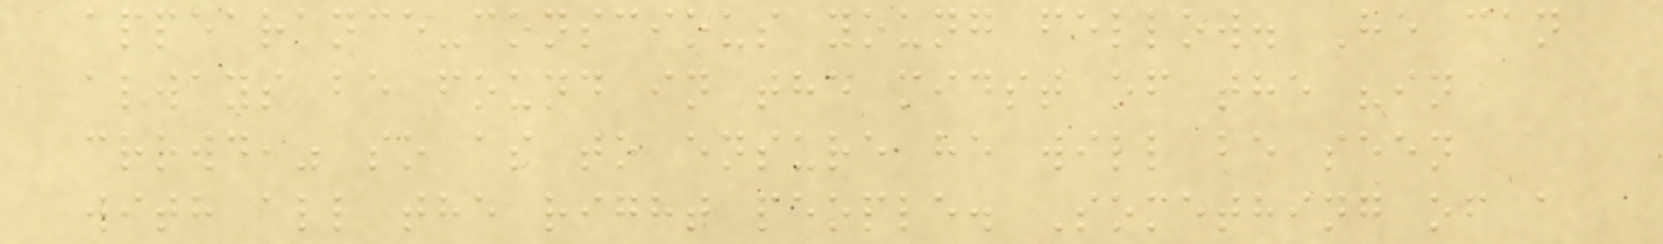appearance-conscious young fellow. He can
always be found in the midst of the "in
crowd," so as to ensure he will be seen
with all the right people. Something of a
